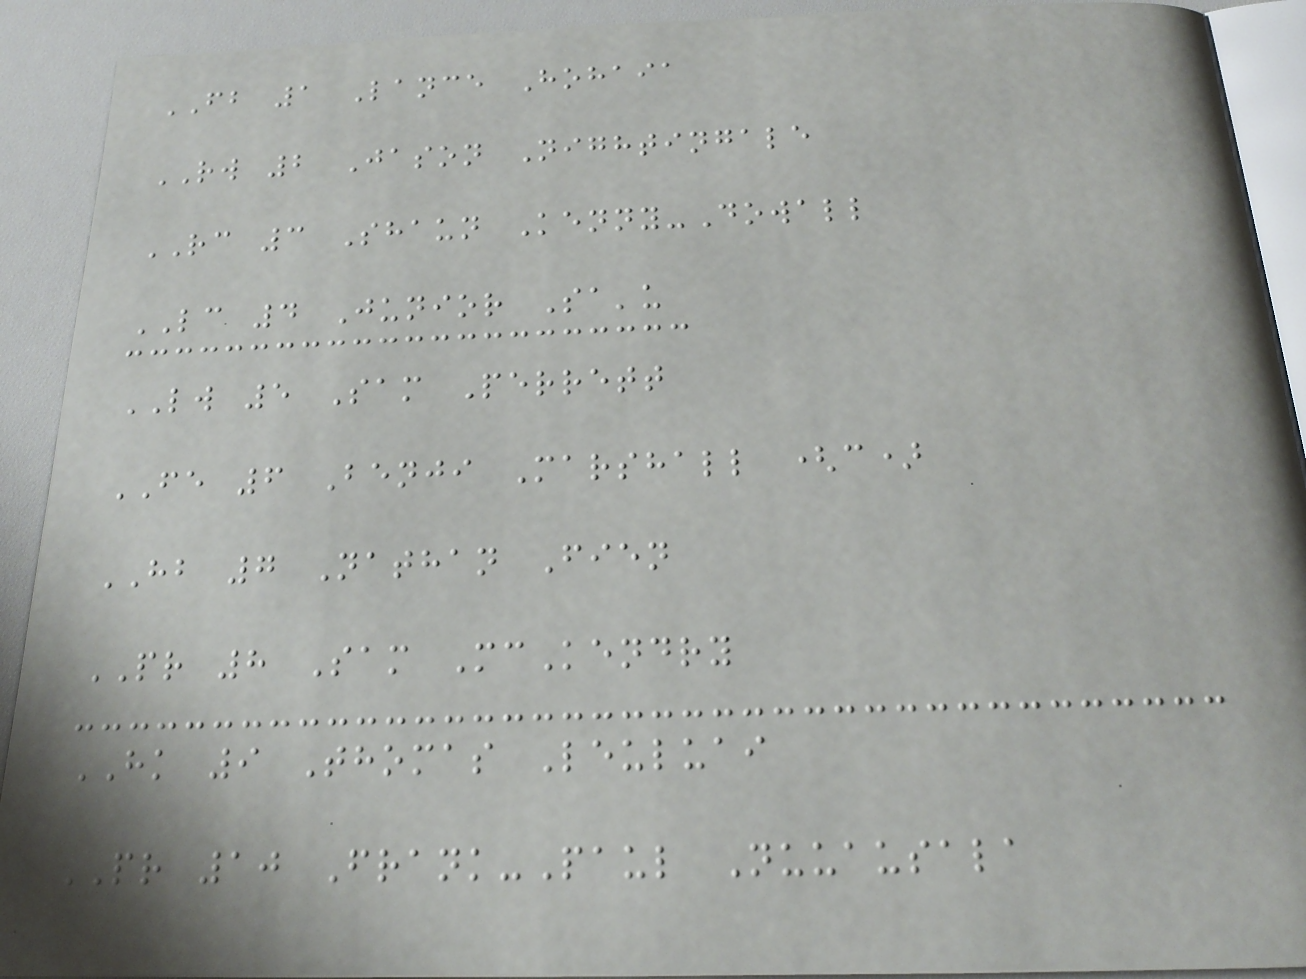FB 1 Lance Hohaia
RW 2 Jason Nightingale
RC 3 Shaun Kenny-Dowall
LC 4 Junior Sa'u
LW 5 Sam Perrett
FE 6 Benji Marshall (c)
HB 7 Nathan Fien
PR 8 Sam McKendry
HK 9 Thomas Leuluai
PR 10 Frank-Paul Nuuausala
